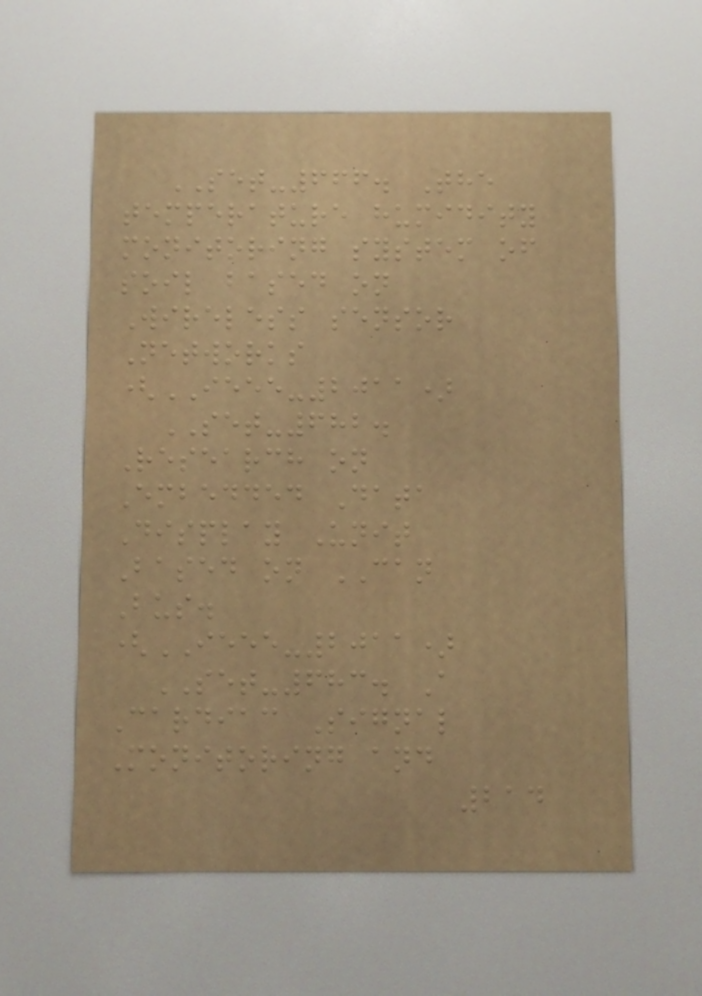SET-666. The
temperature humidity
monitoring system of
soil based on
Wireless sensor
Networks
(IEEE-2011)
SET-682.
Research on
Embedded Data
Display Unit
Based on CAN
Bus.
(IEEE-2011)
SET-683. A
Cardiac Signal
Monitoring and
214
